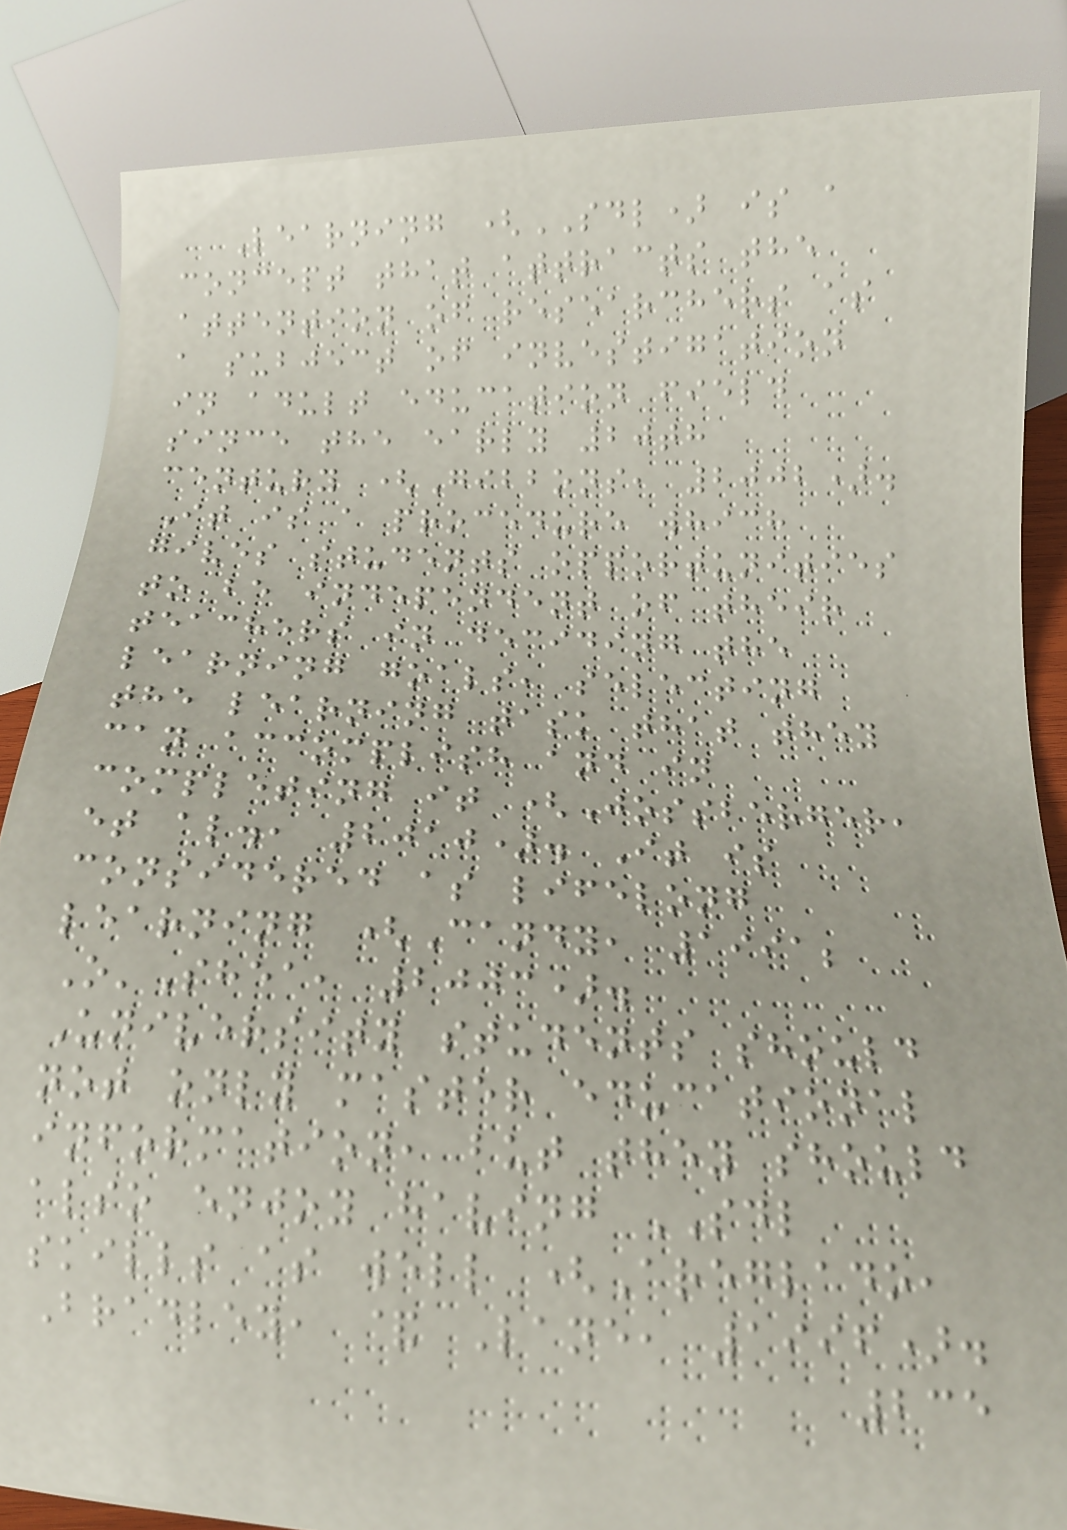Learning (SDL) is a
concept that attracts the
attention of researchers as
a subject of investigation
in adult education field
since the early 20th
century (Gibbons, 2002).
It is a procedure which
gives students opportunities
to be independent of their
teachers in deciding the
learning goals, selecting
the learning task that they
can accomplish and in
completing it (Jossberger,
et al., 2010). It is
considered as lifelong
learning (Candy, 1991;
O'Shea, 2003).
University students should
not only master educational
information, but they should
also enjoy having SDL
skills as well (Areglado,
Bradley, & Lane, 1996).
235
